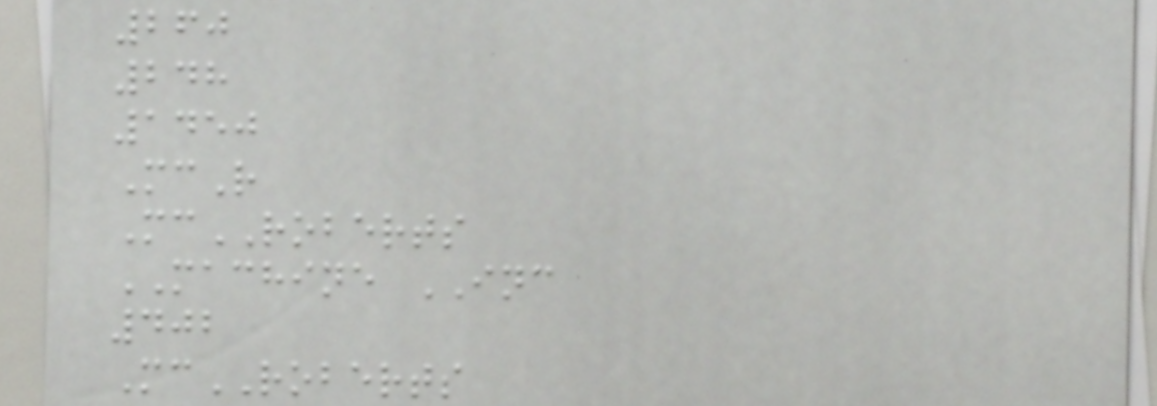260
248
1450
McR
McROBERTS
MACHINE INC
402
McROBERTS
